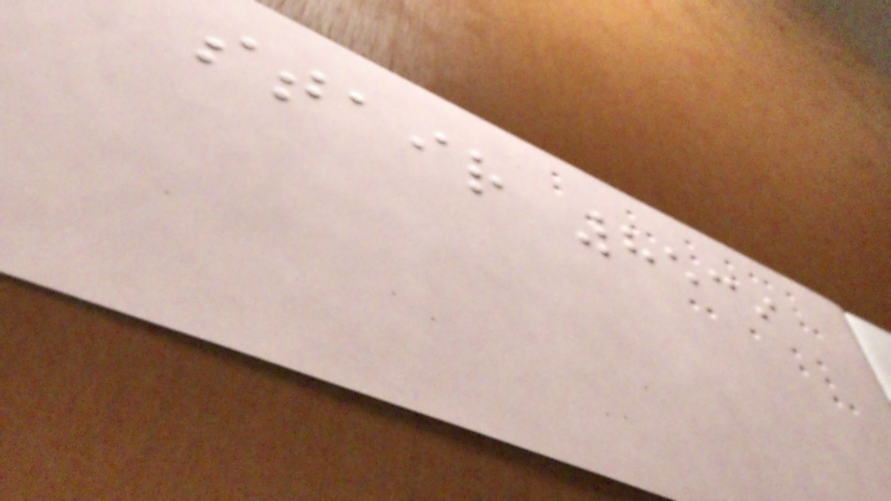stair 8539
